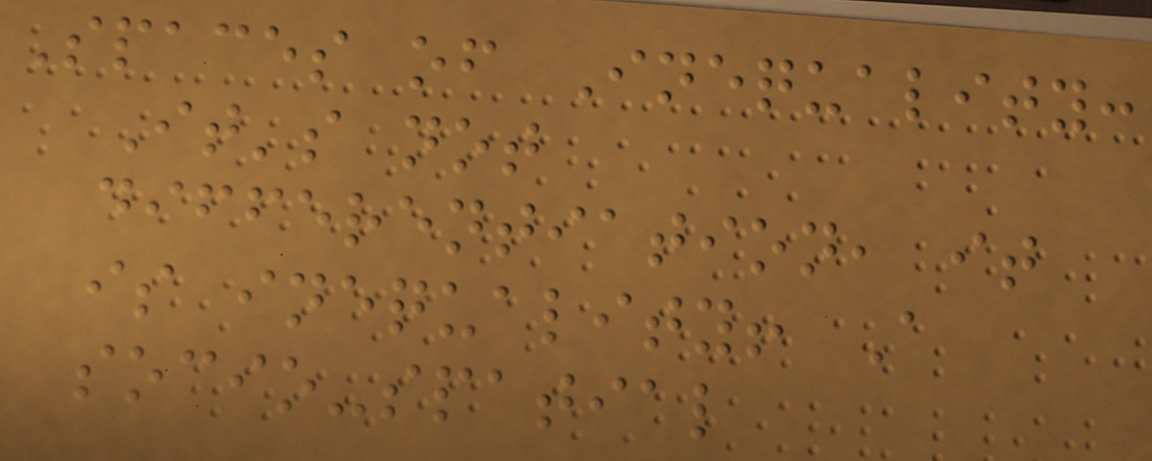Spaces of Inequality:
It's not
differentiation, it
is inequality! A
socio-spatial
